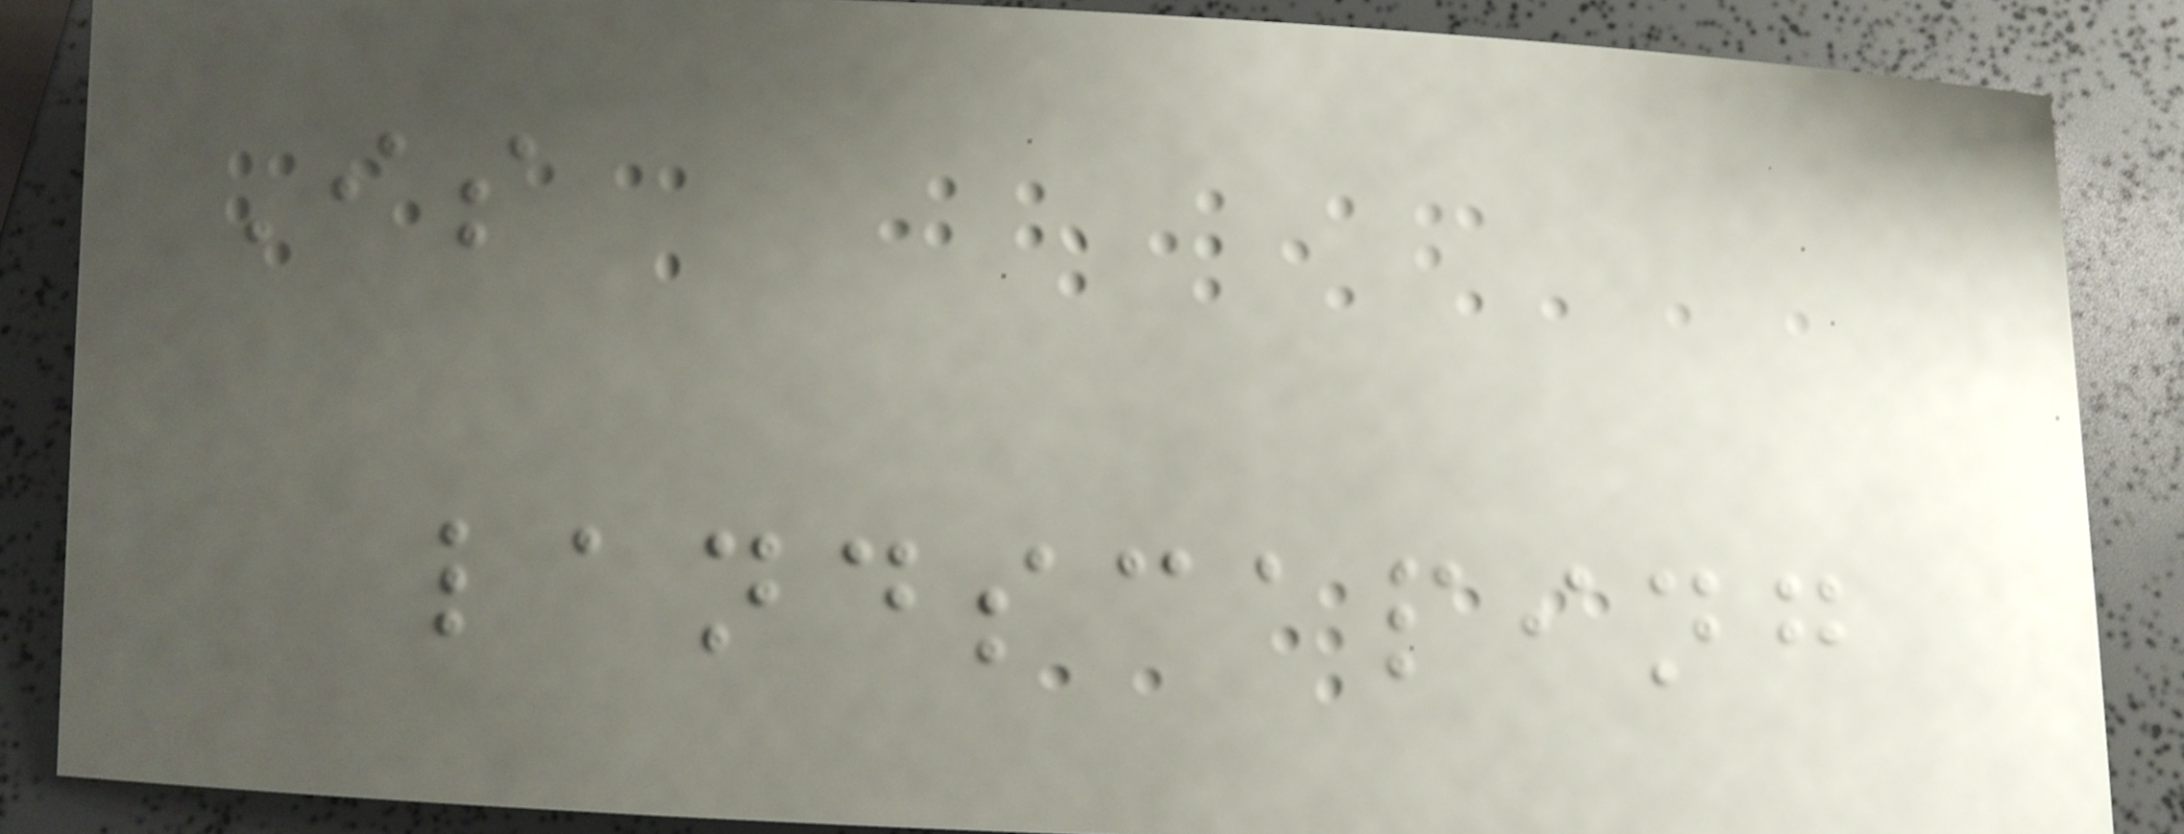Is
landscaping
